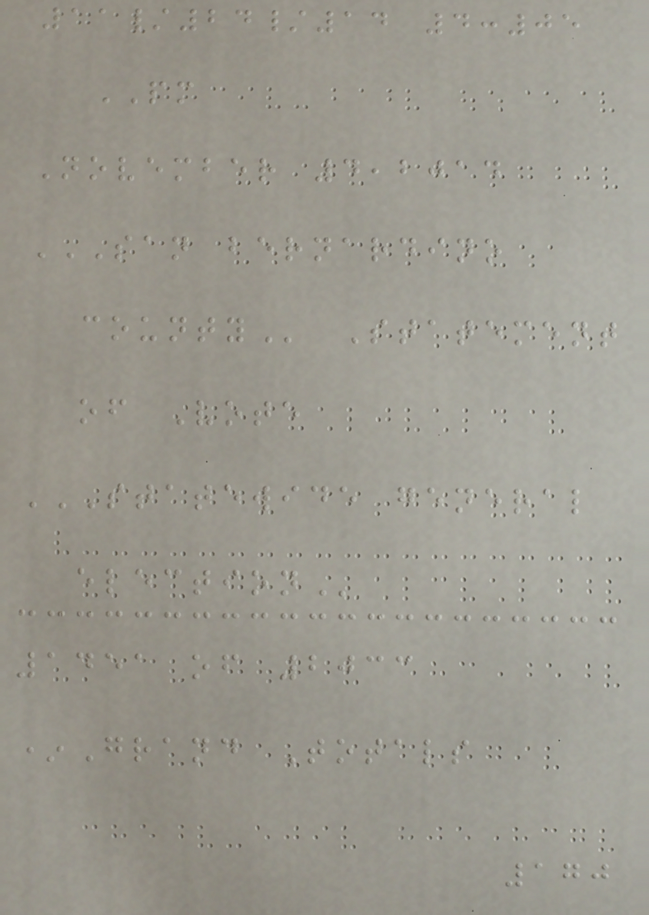11/24/14 4:05
PM
November 4,2014
SAN BERNARDINO
COUNTY Statement
of Vote
STATEWIDE GENERAL
ELECTION
1451 of 2033
*Grand Totals
170
